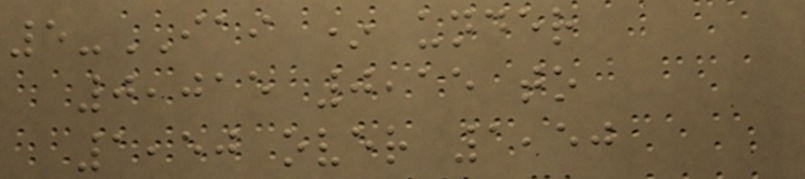5-IAI * under
0,015 0,15 to
1,50 over 1,50
